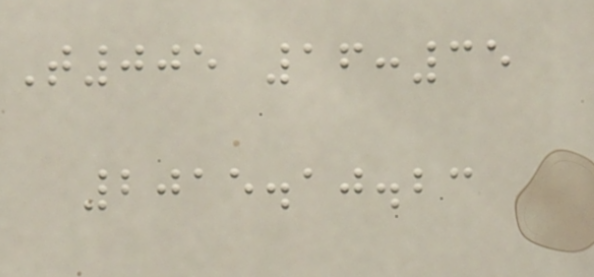T005 16:35
2015.10.23
